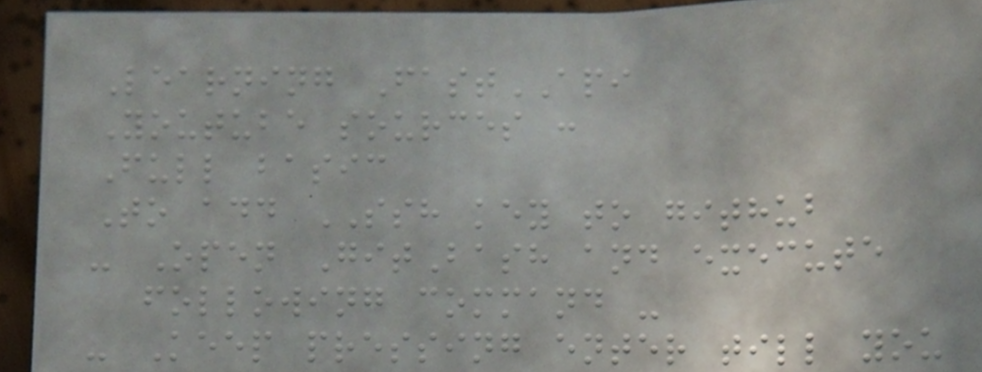Learning FastAPI
Youtube sources :
Full basic
To add SSH key to github
- Open GitBash and execute
following command -
- Keep pressing enter till you
